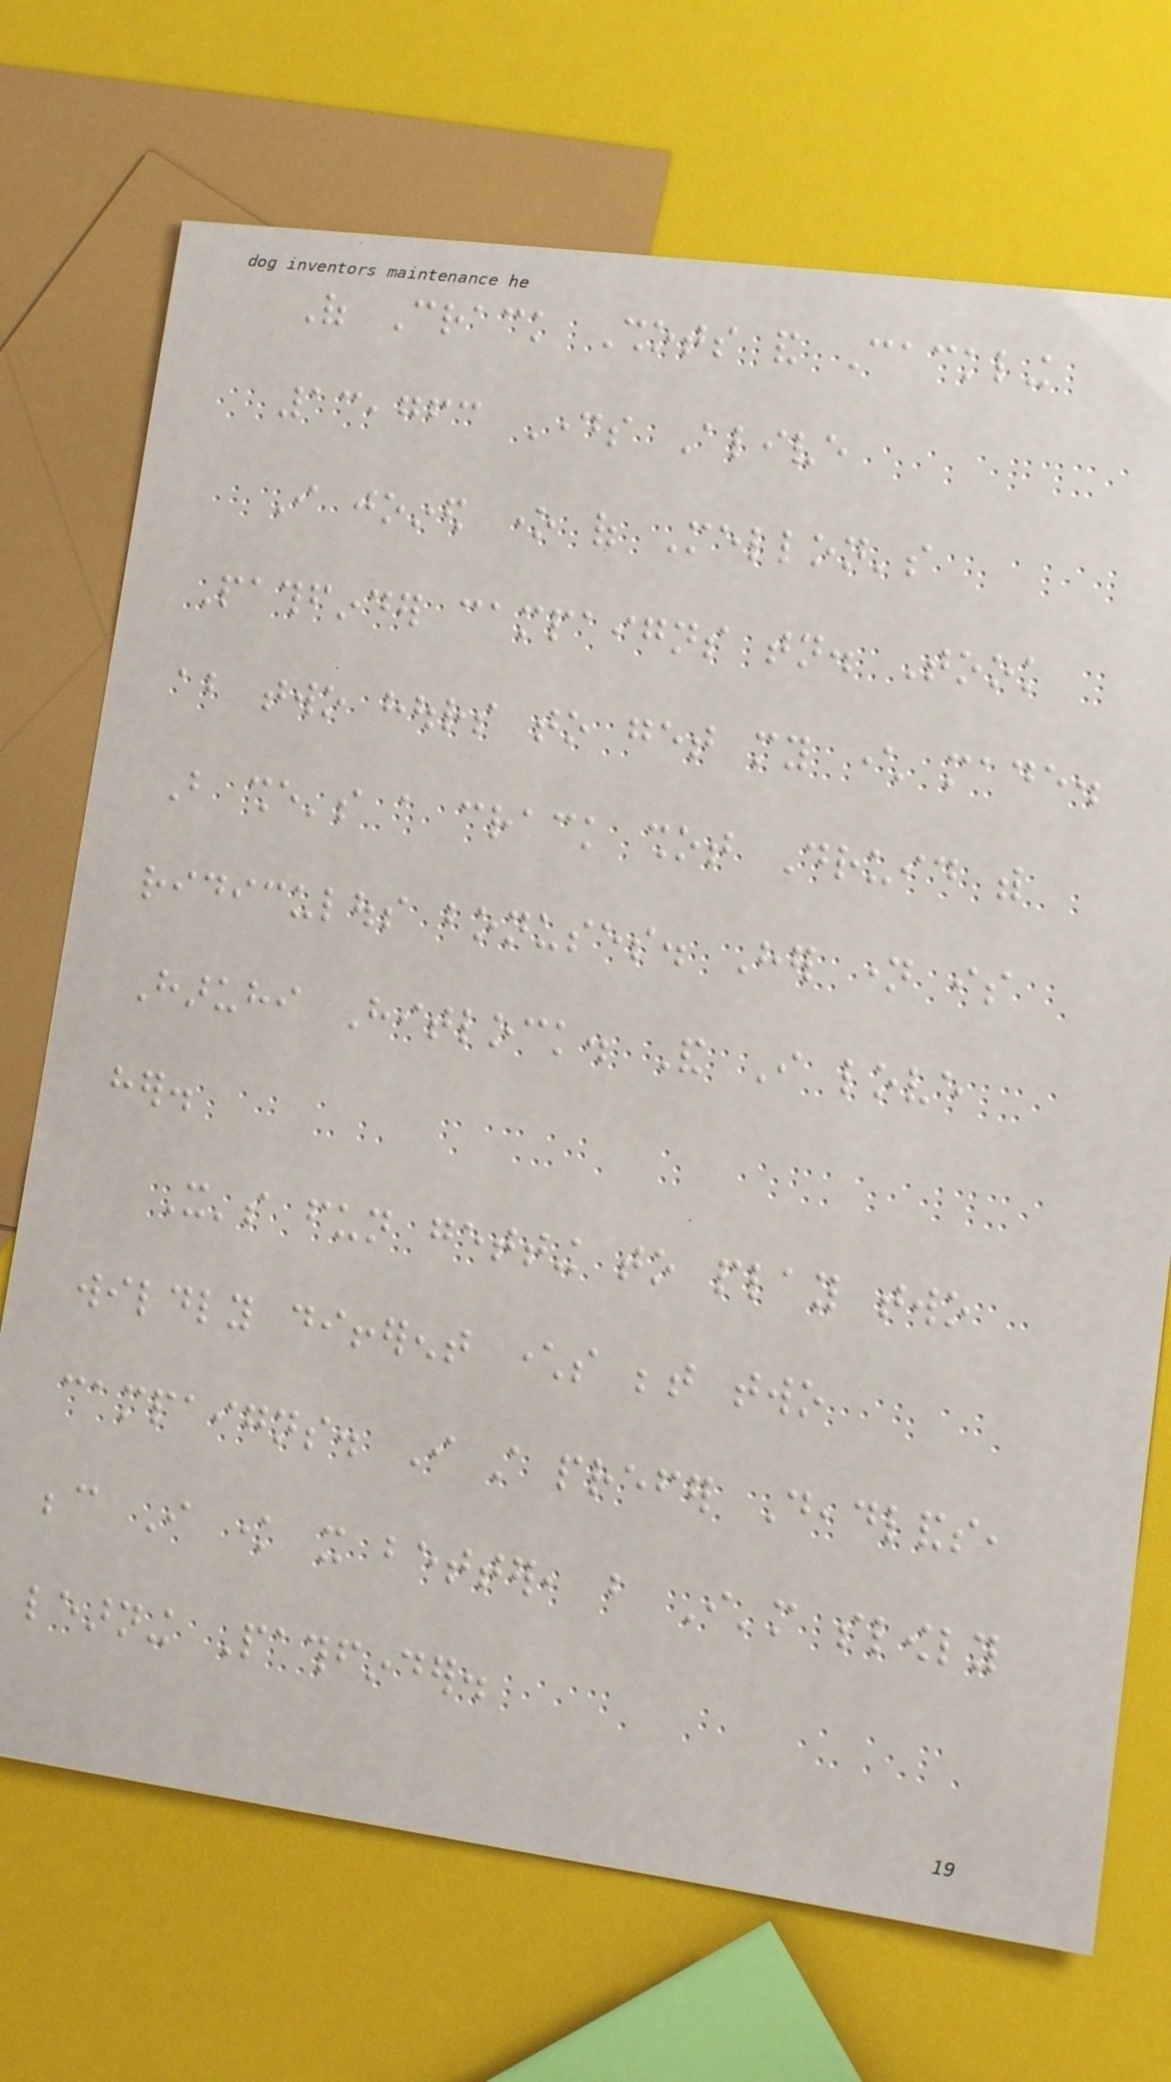Of Crack Shots and Cackling
13,763 Days Alive
I joined one of Mellon's
Pathfinder campaigns tonight. Took
about two hours to get my character made.
But she's a crack shot Druid with
ridiculous bonuses. Her name is
Haruhi Hitlock. And I love
her.
It's fun getting to play two
wildly different characters between two
campaigns. I still prefer Deadlands,
because I know it better, but I'm slowly
learning Pathfinder.
